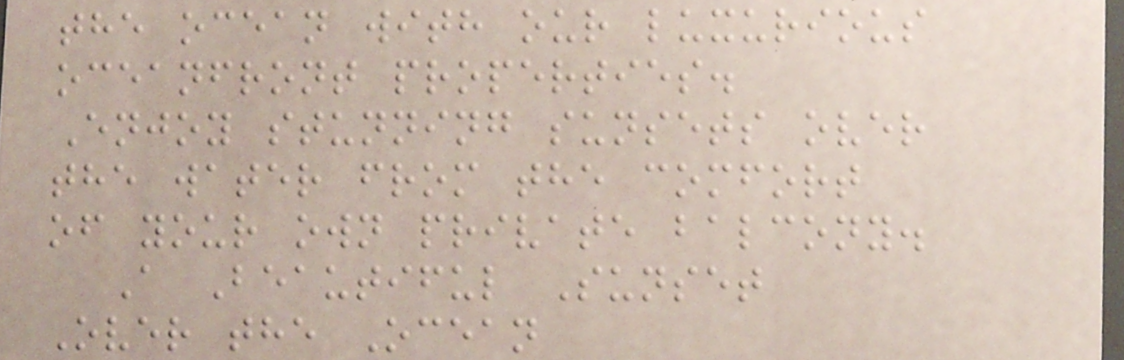the ocean with our luxurious
oceanfront properties.
Enjoy stunning sunsets over
the water from the comfort
of your own private balcony.
A Beautiful Sunset
Over the Ocean
